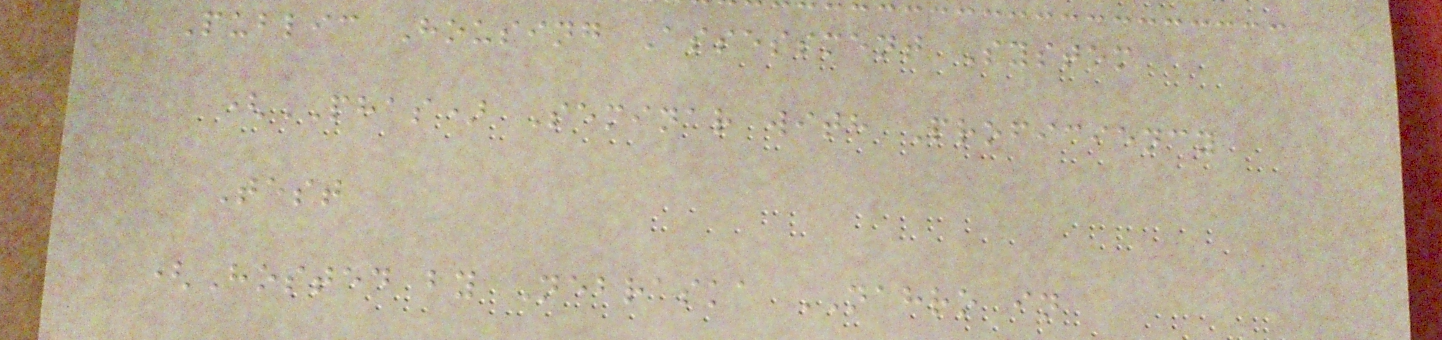Public Housing Assessment System
(PHAS) Seminar with Proficiency
Test
(Hosted by Nebraska NAHRO in
